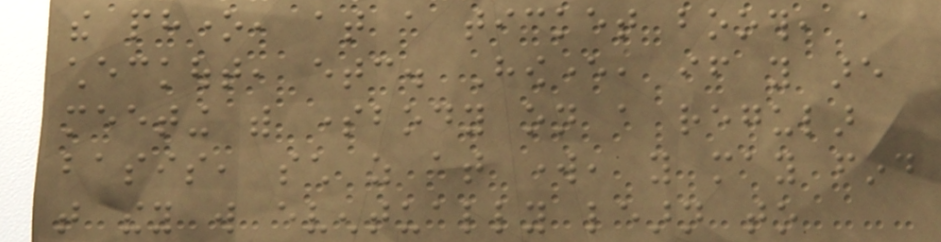the phone, at a ticket booth, a
checkout, etc. However, if you are
meeting with somebody on a regular
basis, such as at work, you may find
that they will eventually learn to
